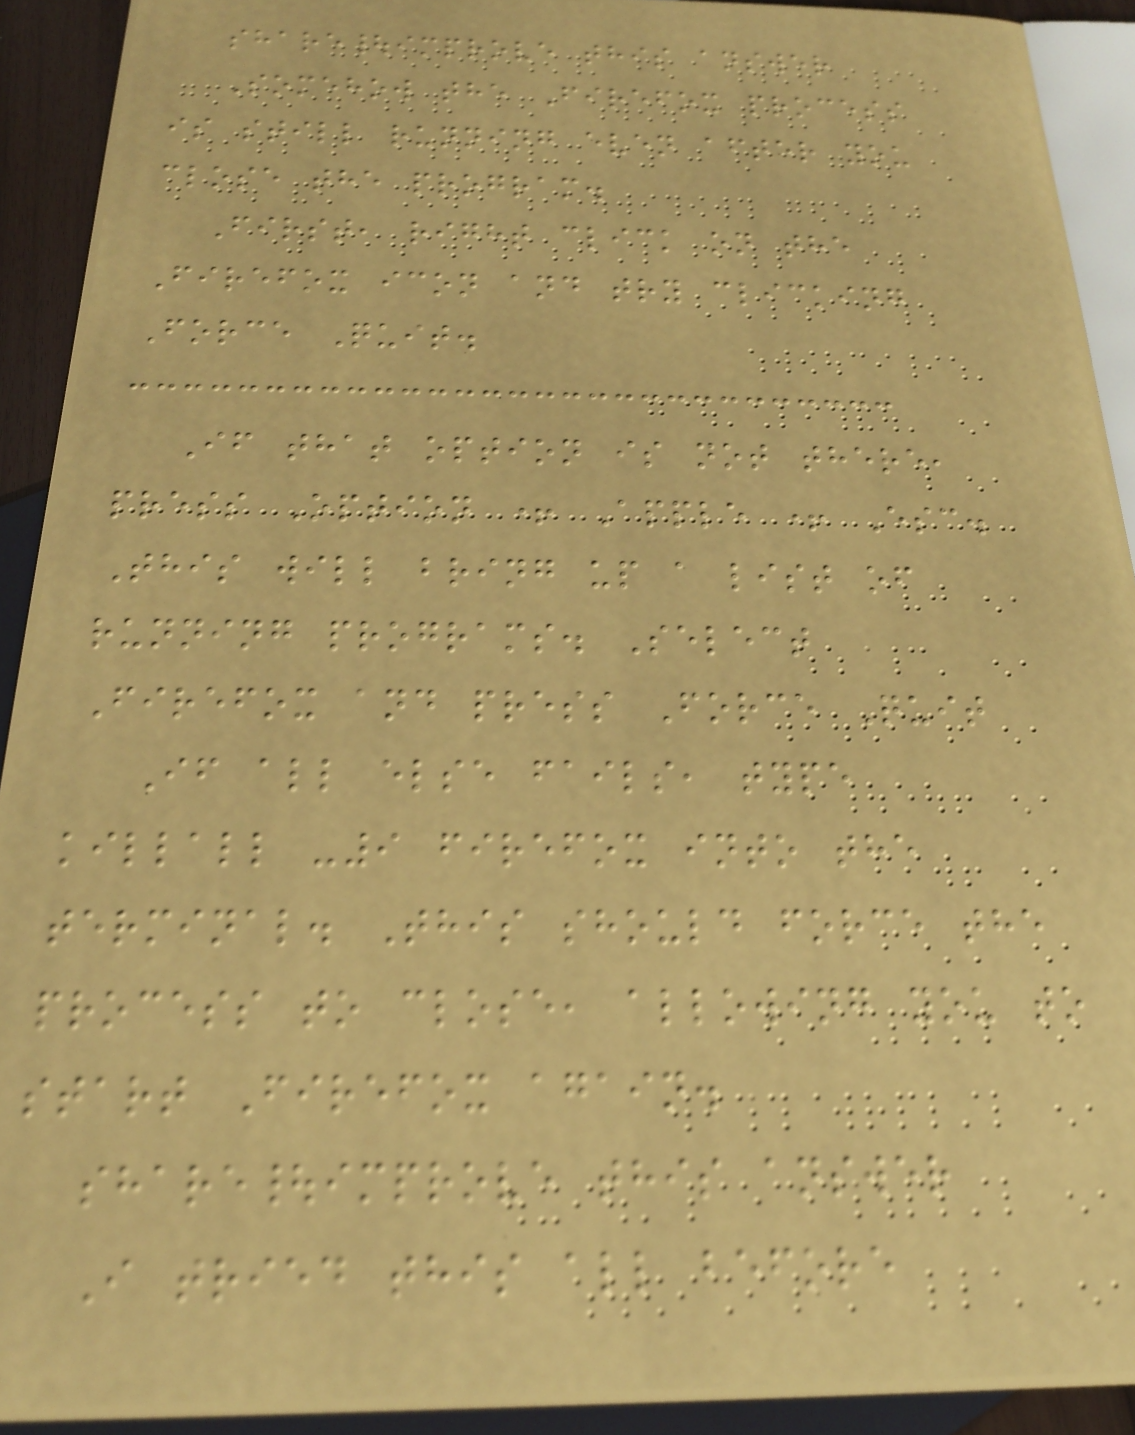share|improve this answer
Somehow the Firefox process
is still running even after you
close the program.
First, right click on the
Firefox icon and try clicking
Force Quit.
If that option is not there,
press Option + Apple + Esc.
This will bring up a list of
running programs. Select
Firefox and press Force Quit
If all else fails, type
killall -9 firefox into the
terminal. This should force the
process to close, allowing you to
start Firefox again.
share|improve this answer
I tried this all before
